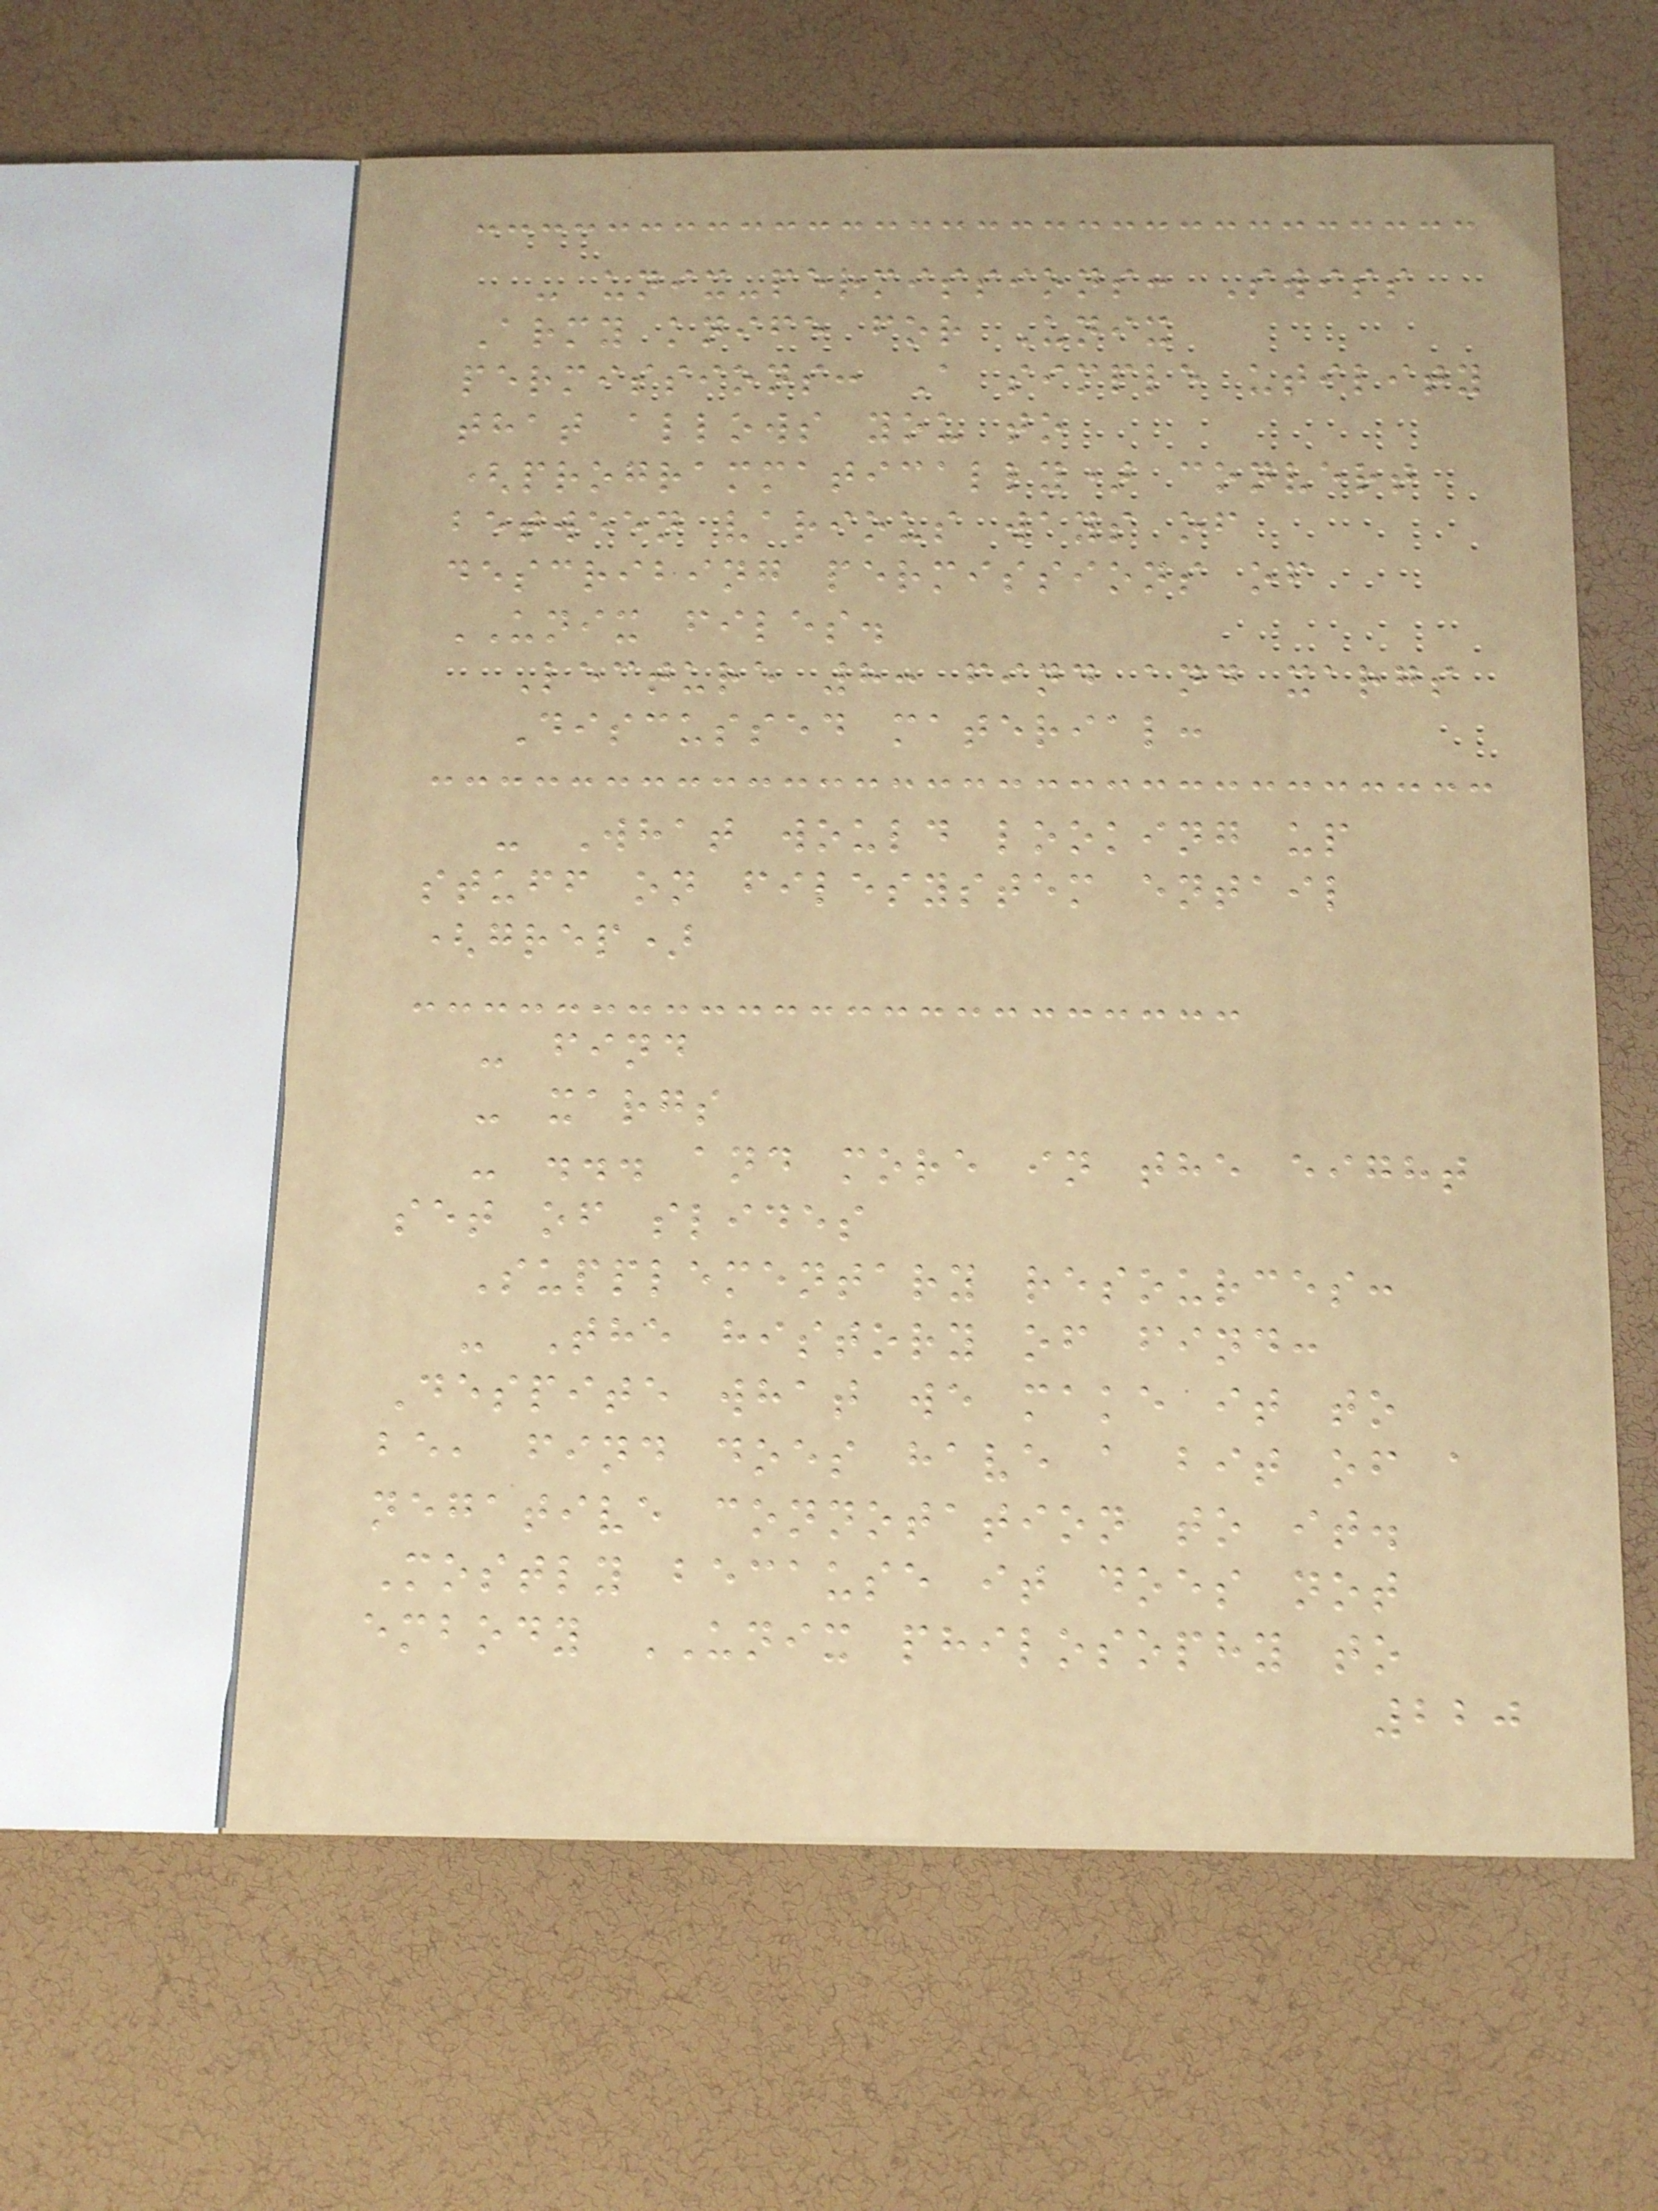- unix-permissions: Swiss
Army knife for Unix
permissions: A simple utility
that allows you to
(programmatically) convert
between various ways of
describing permissions of
UNIX files.
Lecture 8: find and xargs
Discussed material:
- What would looking up
stuff on filesystem entail
(grep)
- find
- xargs
- ... and more in the eight
set of slides
Supplementary resources:
- The history of find:
Despite what we make it to
be, find does have a bit of a
negative connotation to it.
Mostly because it does not
embody UNIX philosophy to
220
